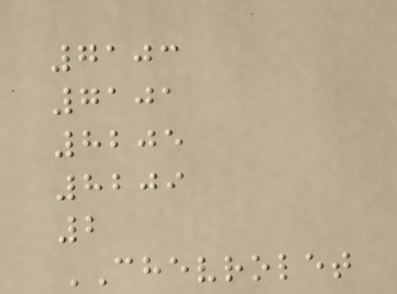7103
7101
8205
8209
2
CHEVROLET
